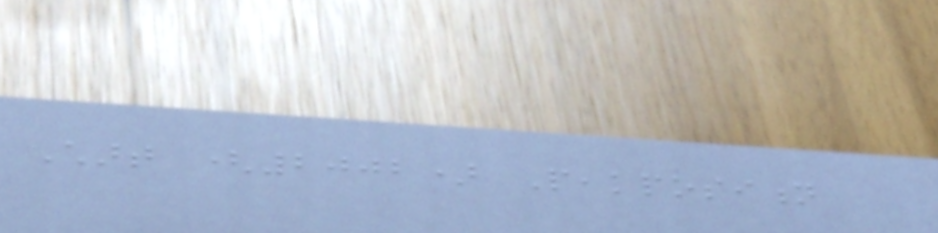Chart (2002) Peakposition
